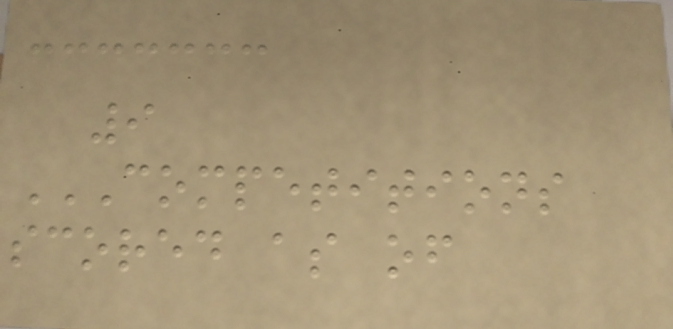9
COMPETITIONS
SCORED AS OF
